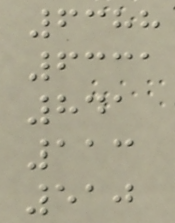6388
6331
841
113
510
